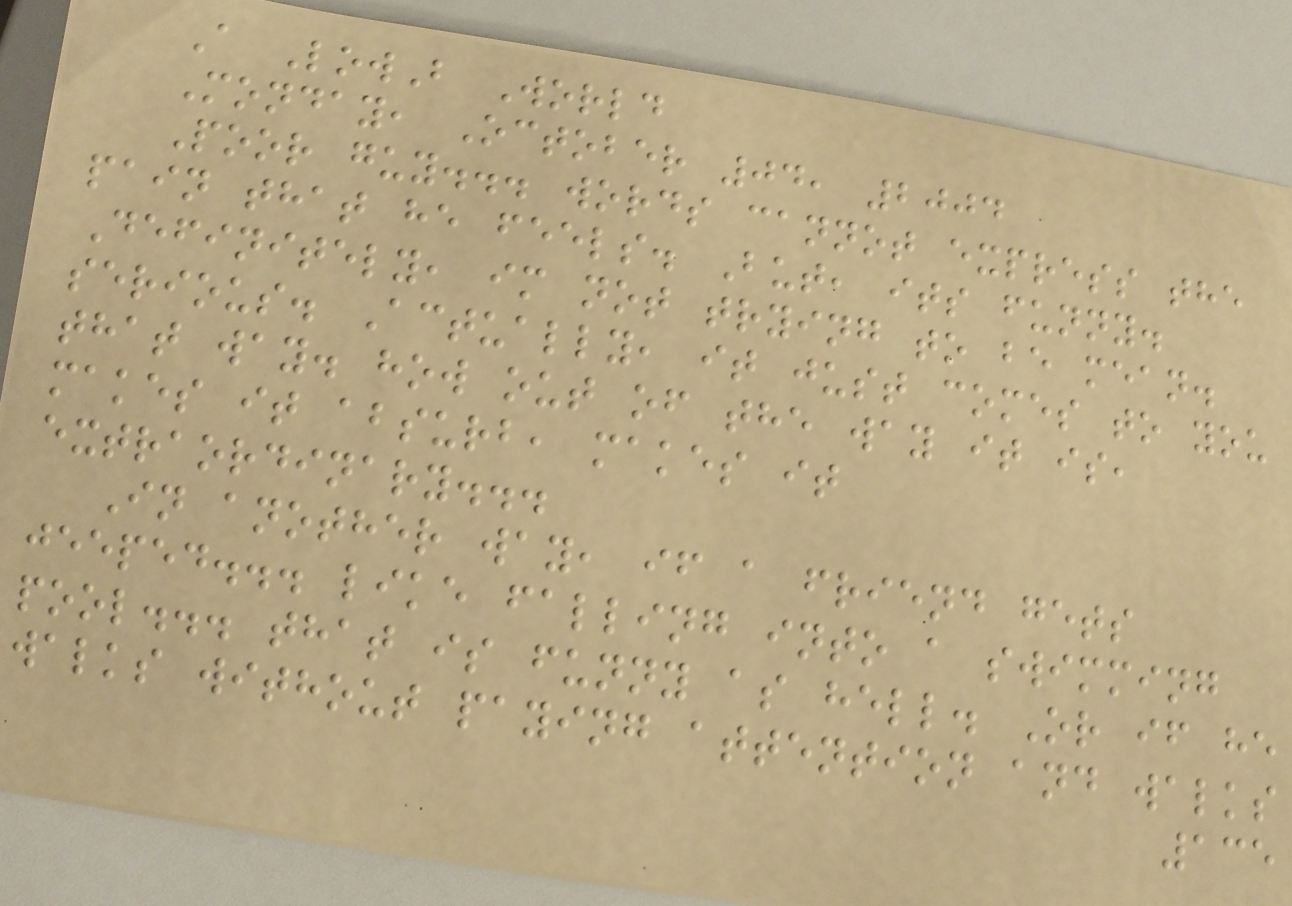A LowB World
Monday, October 04, 2004
Poor guy... words cannot express the
pain that he feels. But, its funny.
Definitely, im not trying to be mean.
serious. Actually, it just comes to you
that way. how out of the way it is,
makes it absurb, makes it
extraordinary...
In another way, if a friend gets
jeeped... like falling into a swimming
pool... that is funny as hell. Or if he
walks without paying attention and walks
135
